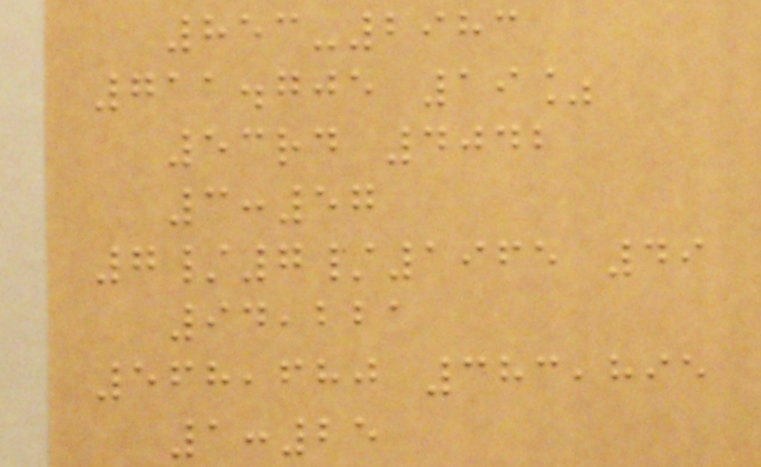853-2983
711.705 19%
53rd 4042
3:57
7/7/1965 49
94,221
568,680 383,895
1:25
